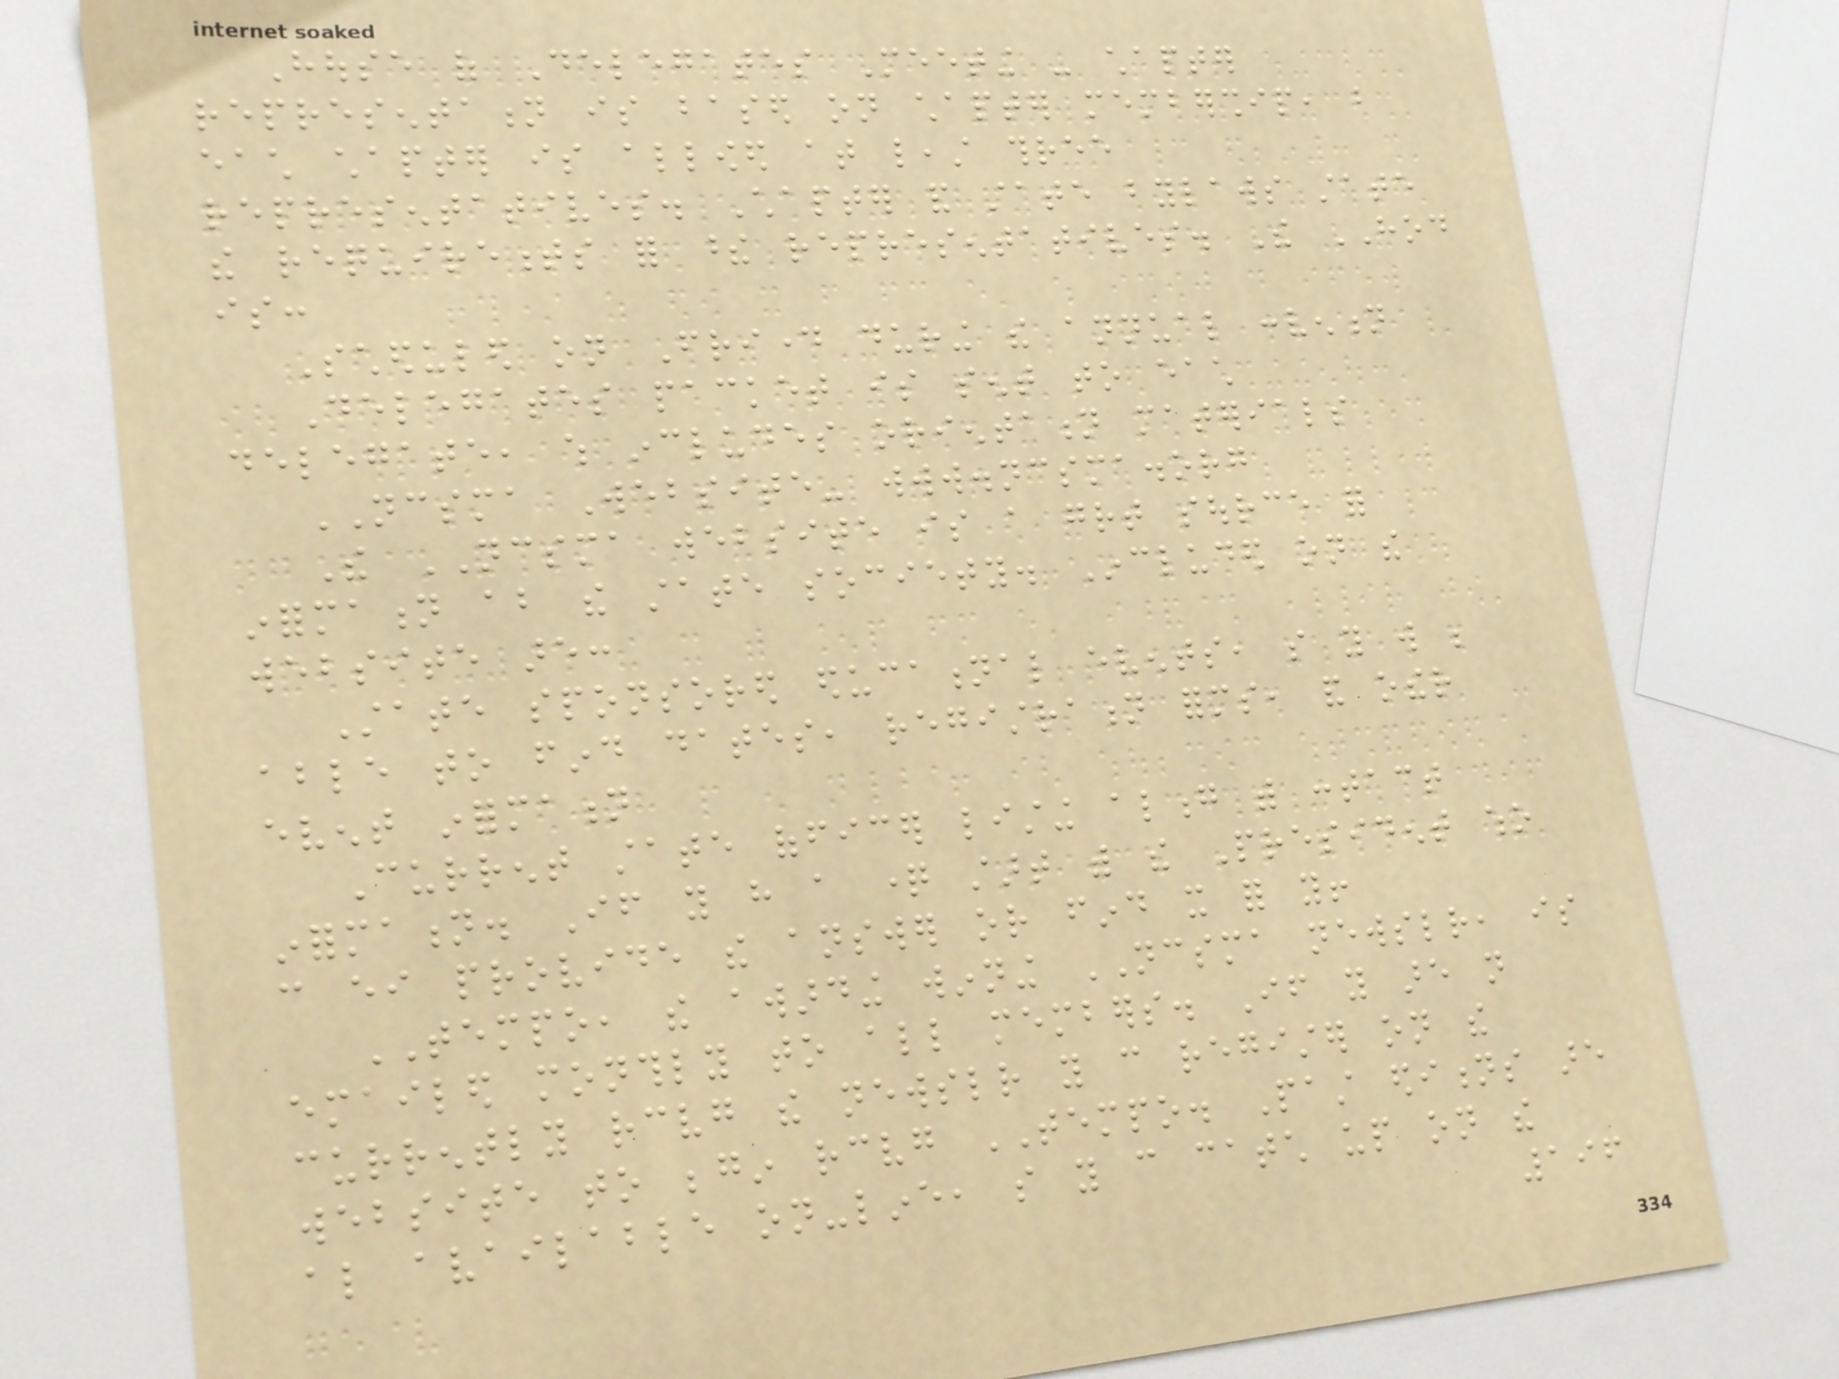House of Delegates Meeting - chapter
representation is based on chapter membership, but
each chapter is allowed at least three
representatives. Chapter and state bylaws state
the requirements for these representatives. The HOD
is:
Scheduled on Friday during the annual convention
Delegates packet is sent to each
delegate, which includes orientation materials
NCSMA Website- www.ncsma.org
The NCSMA website is a great source for
information about the state society. Included on the
website are:
State sponsored educational events, so you will be
able to find dates, registration forms, and other
event information
Current state officer listing along with contact
information. If you have a question start with the President who
can either provide the answer or find it for you!
TEMPO, the awarding winning NCSMA newsletter, is
emailed monthly to all members. If you are not
currently receiving the newsletter you can register on the
website to begin receiving TEMPO. Past editions are
also available on-line, so you can catch up on the
196
